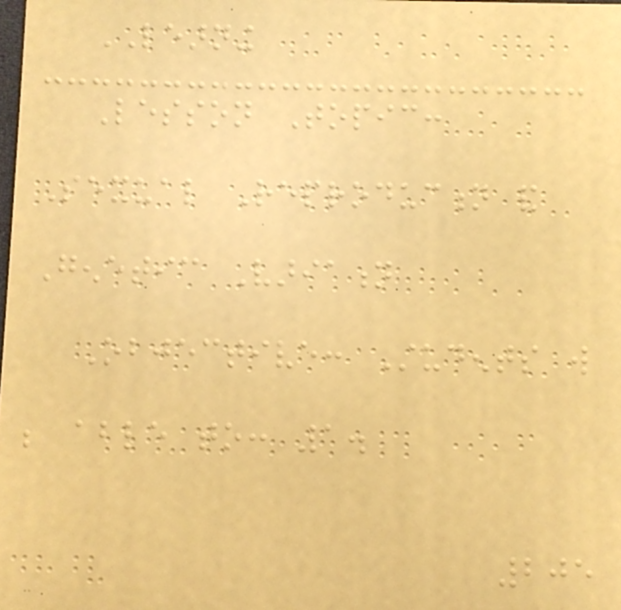LEARNING
Lesson Topic:
Sexual Reproduction and
Genetic Variation
Objective: Students will
be able to: 1.
205
